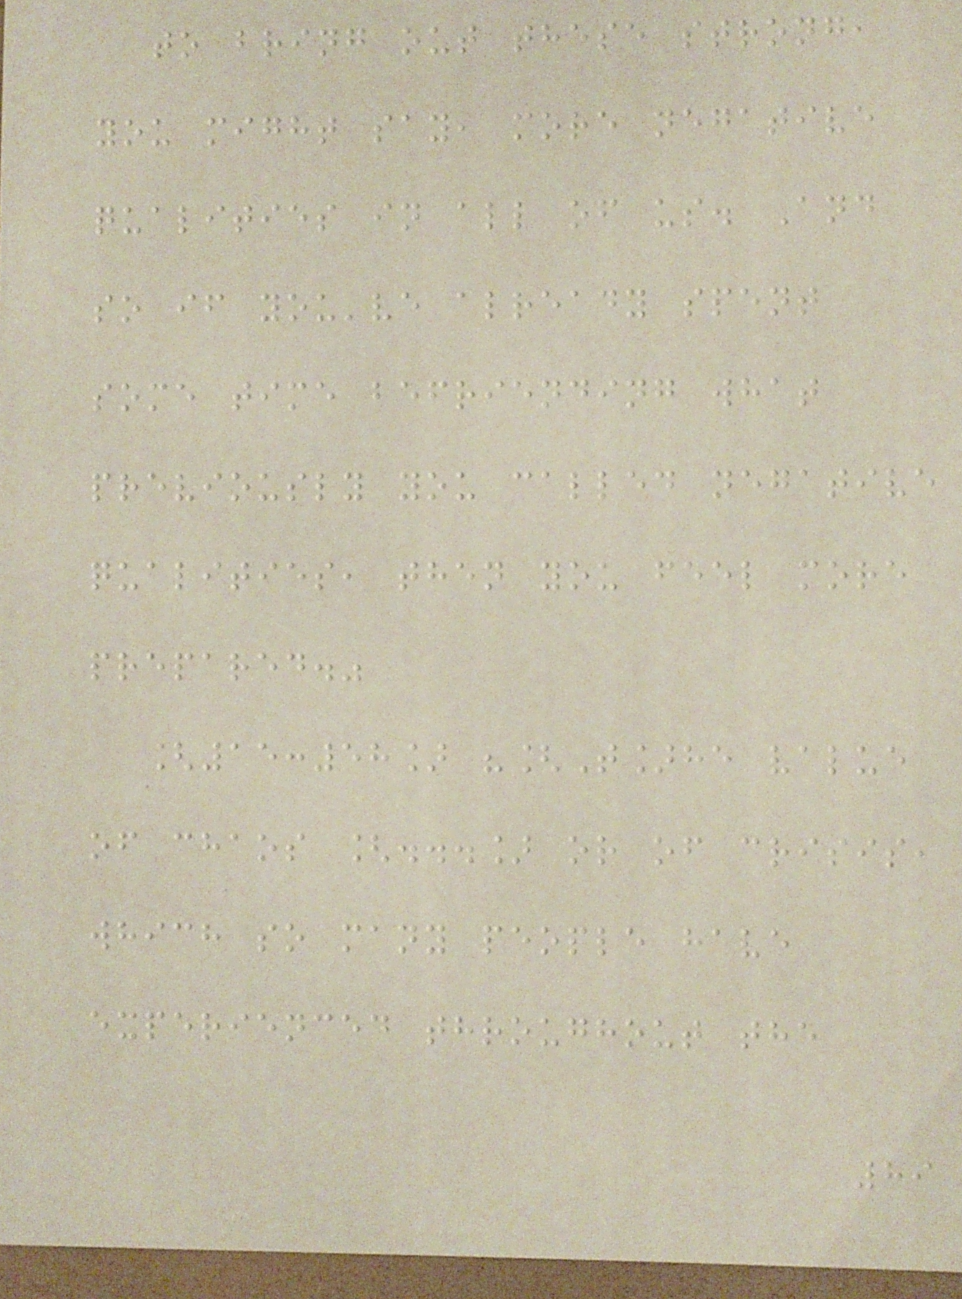to bring out these strong,
you might say, more negative
qualities in all of us. And
so if you've already spent
some time befriending what
previously you called negative
qualities, then you feel more
prepared."
[15:58] "[T]he value
of chaos [...] or of crisis,
which so many people have
experienced throughout the
89
